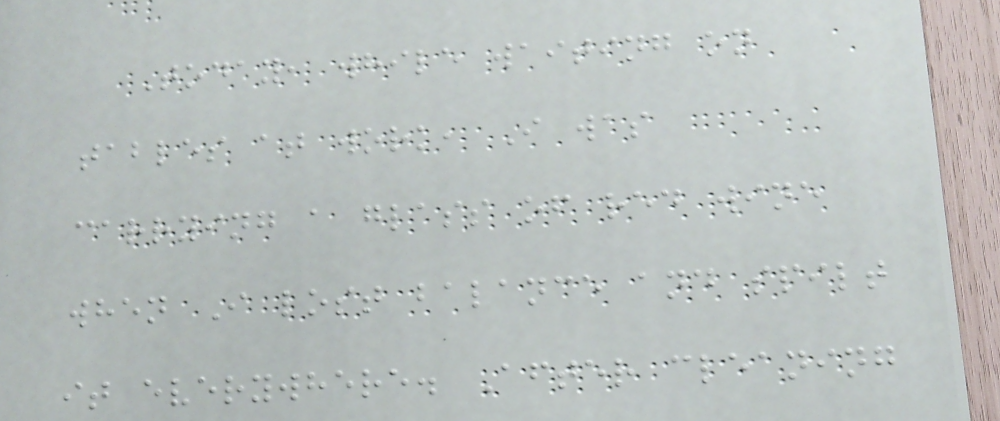Today, while waiting on
tables at work, I was
carrying a glass of red wine
when I lost balance and spilt
it everywhere. After cleaning
